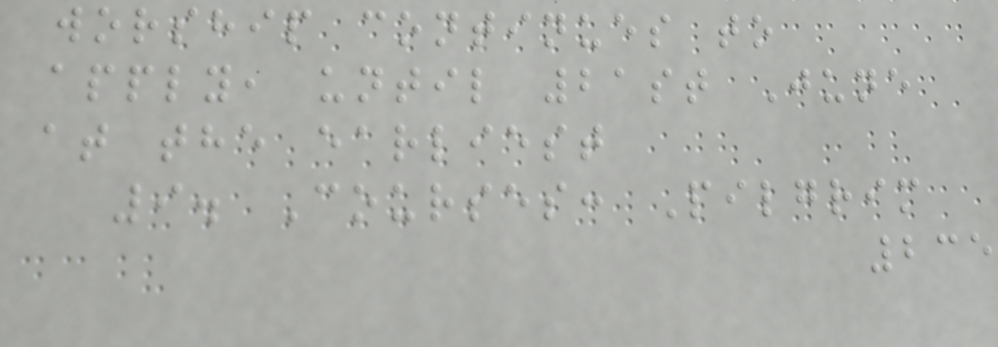worship continues to
apply, until 21st June
at the earliest
9. Courses: Pilgrim
235
